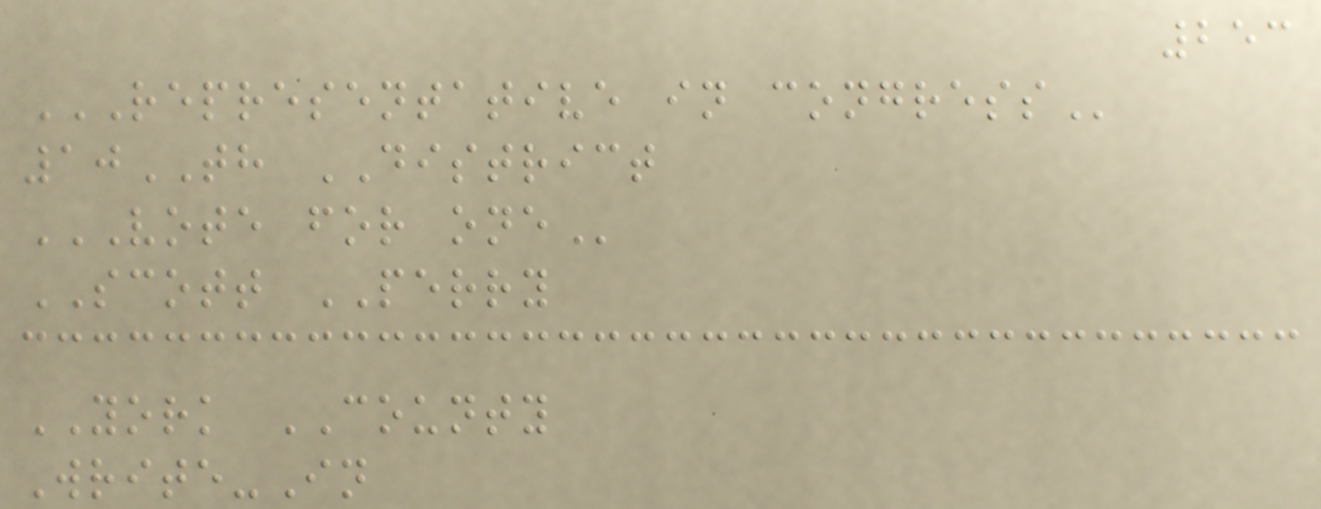253
REPRESENTATIVE IN CONGRESS
10TH DISTRICT
VOTE FOR ONE
SCOTT PERRY
YORK COUNTY
Write-In
